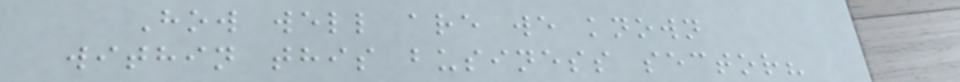How well are we known
within this business sector?
